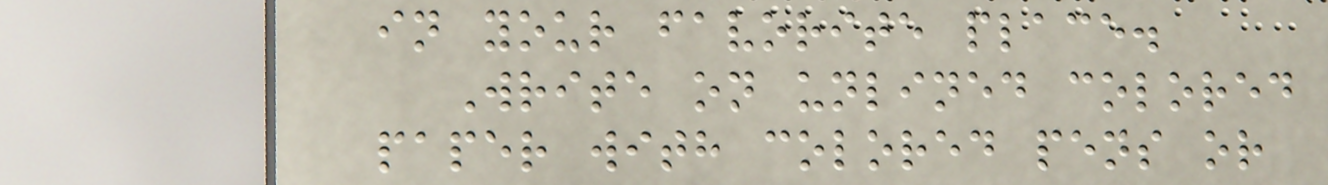in your favorite place.
Write on unlined colored
paper with colored pens or
